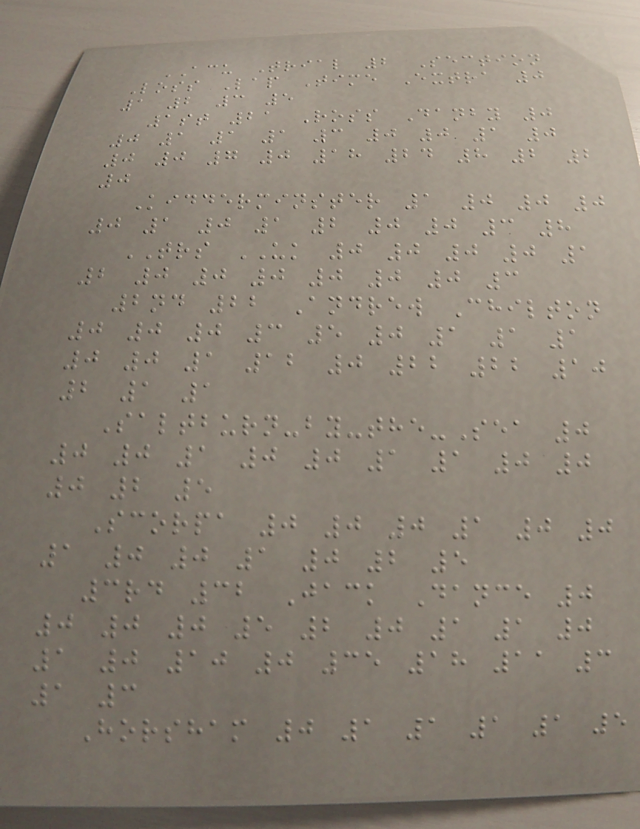ACU Trial 2 Section
Loss Lap Time Extra 0
1 2 3 5
1st 21 Ross Danby 0
0 1 1 1 3 0 0 1 0
0 0 7 0 18 24 8 2 2
0
Kidderminster 1 0 0 0
0 1 0 1 2 0 0 3 8
TRS UK 0 0 0 0 1
2 0 0 0 0 0 0 3
2nd 22 Andrew Chilton
0 0 0 3 5 0 1 1 1
0 0 1 12 0 22 22 10
2 1 1
Saltburn-by-the-Sea 0
0 0 1 0 0 1 1 0 0
0 2 5
Scorpa 0 0 0 1 0 0
1 0 0 1 0 2 5
3rd 32 Jack Dance 0
0 0 0 5 2 0 1 1 0
1 0 10 0 35 18 11 3
1 3
Horsham 0 1 1 1 1 5
